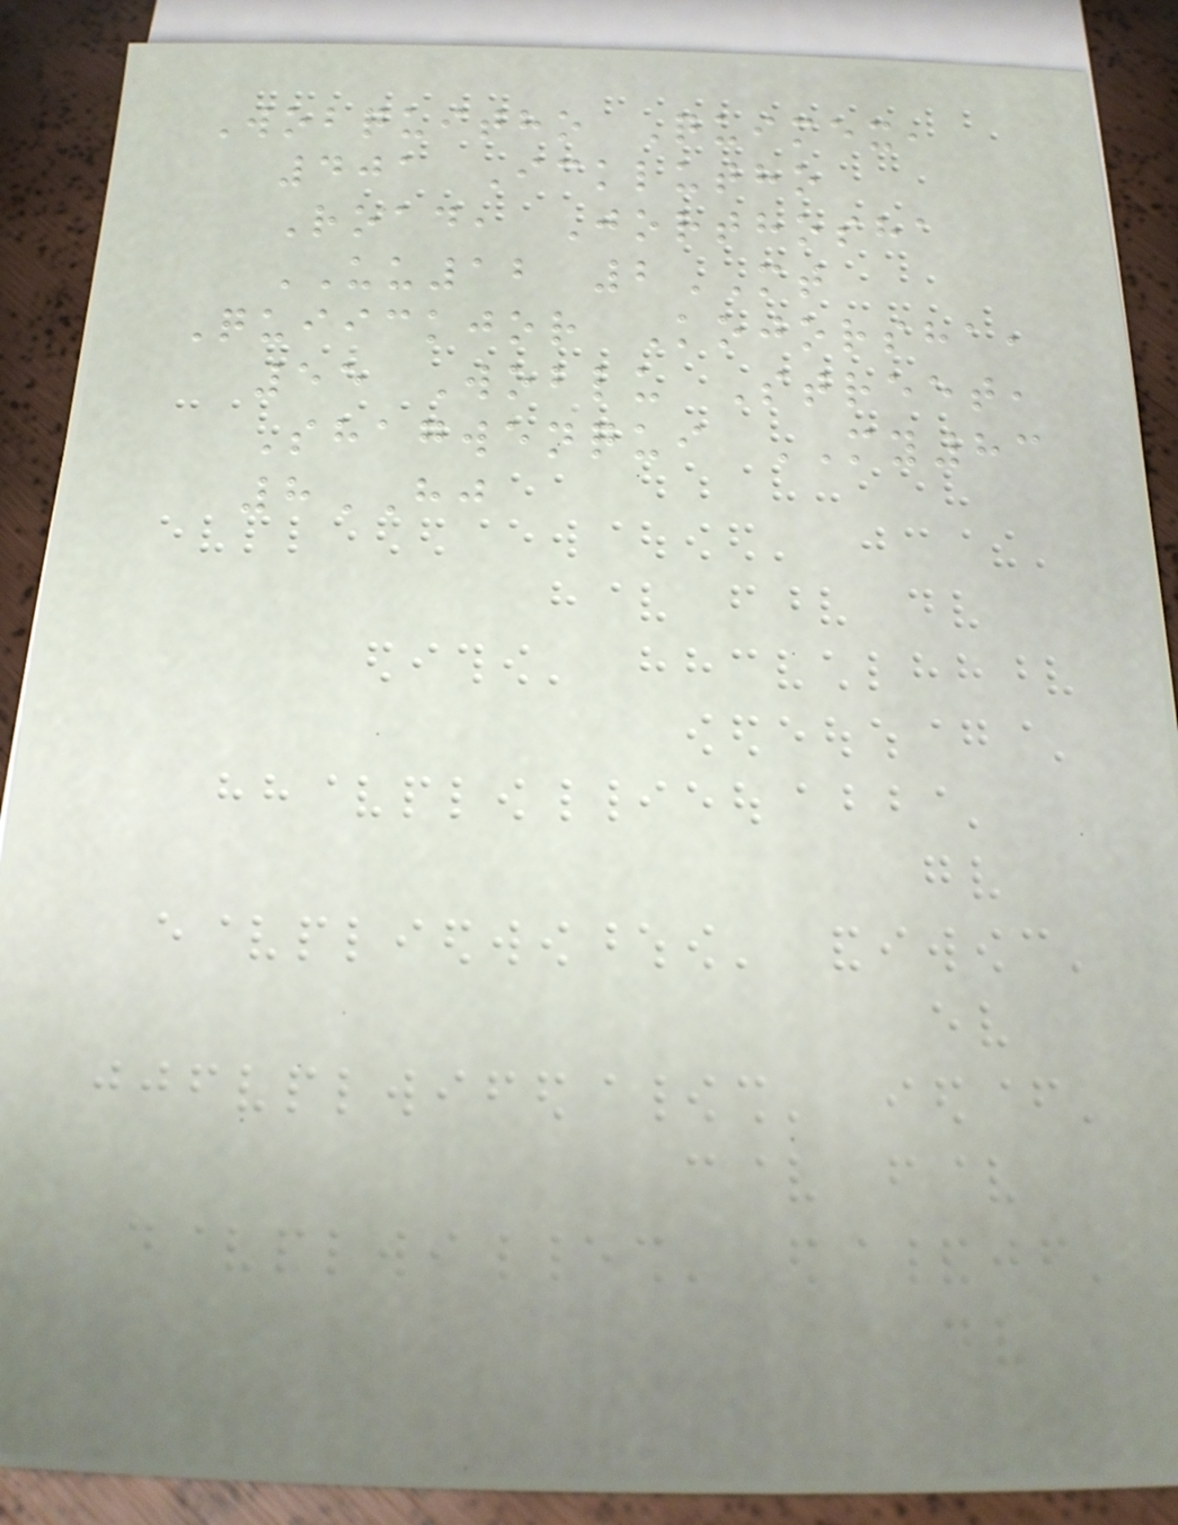Wobquitho Quimex,
401 Icklutho
Road, Jorthosha
UU12 2MT
Quiickjor Kojorsha,
55 Woblu Street,
Shagwenqui MY83
8HJ
